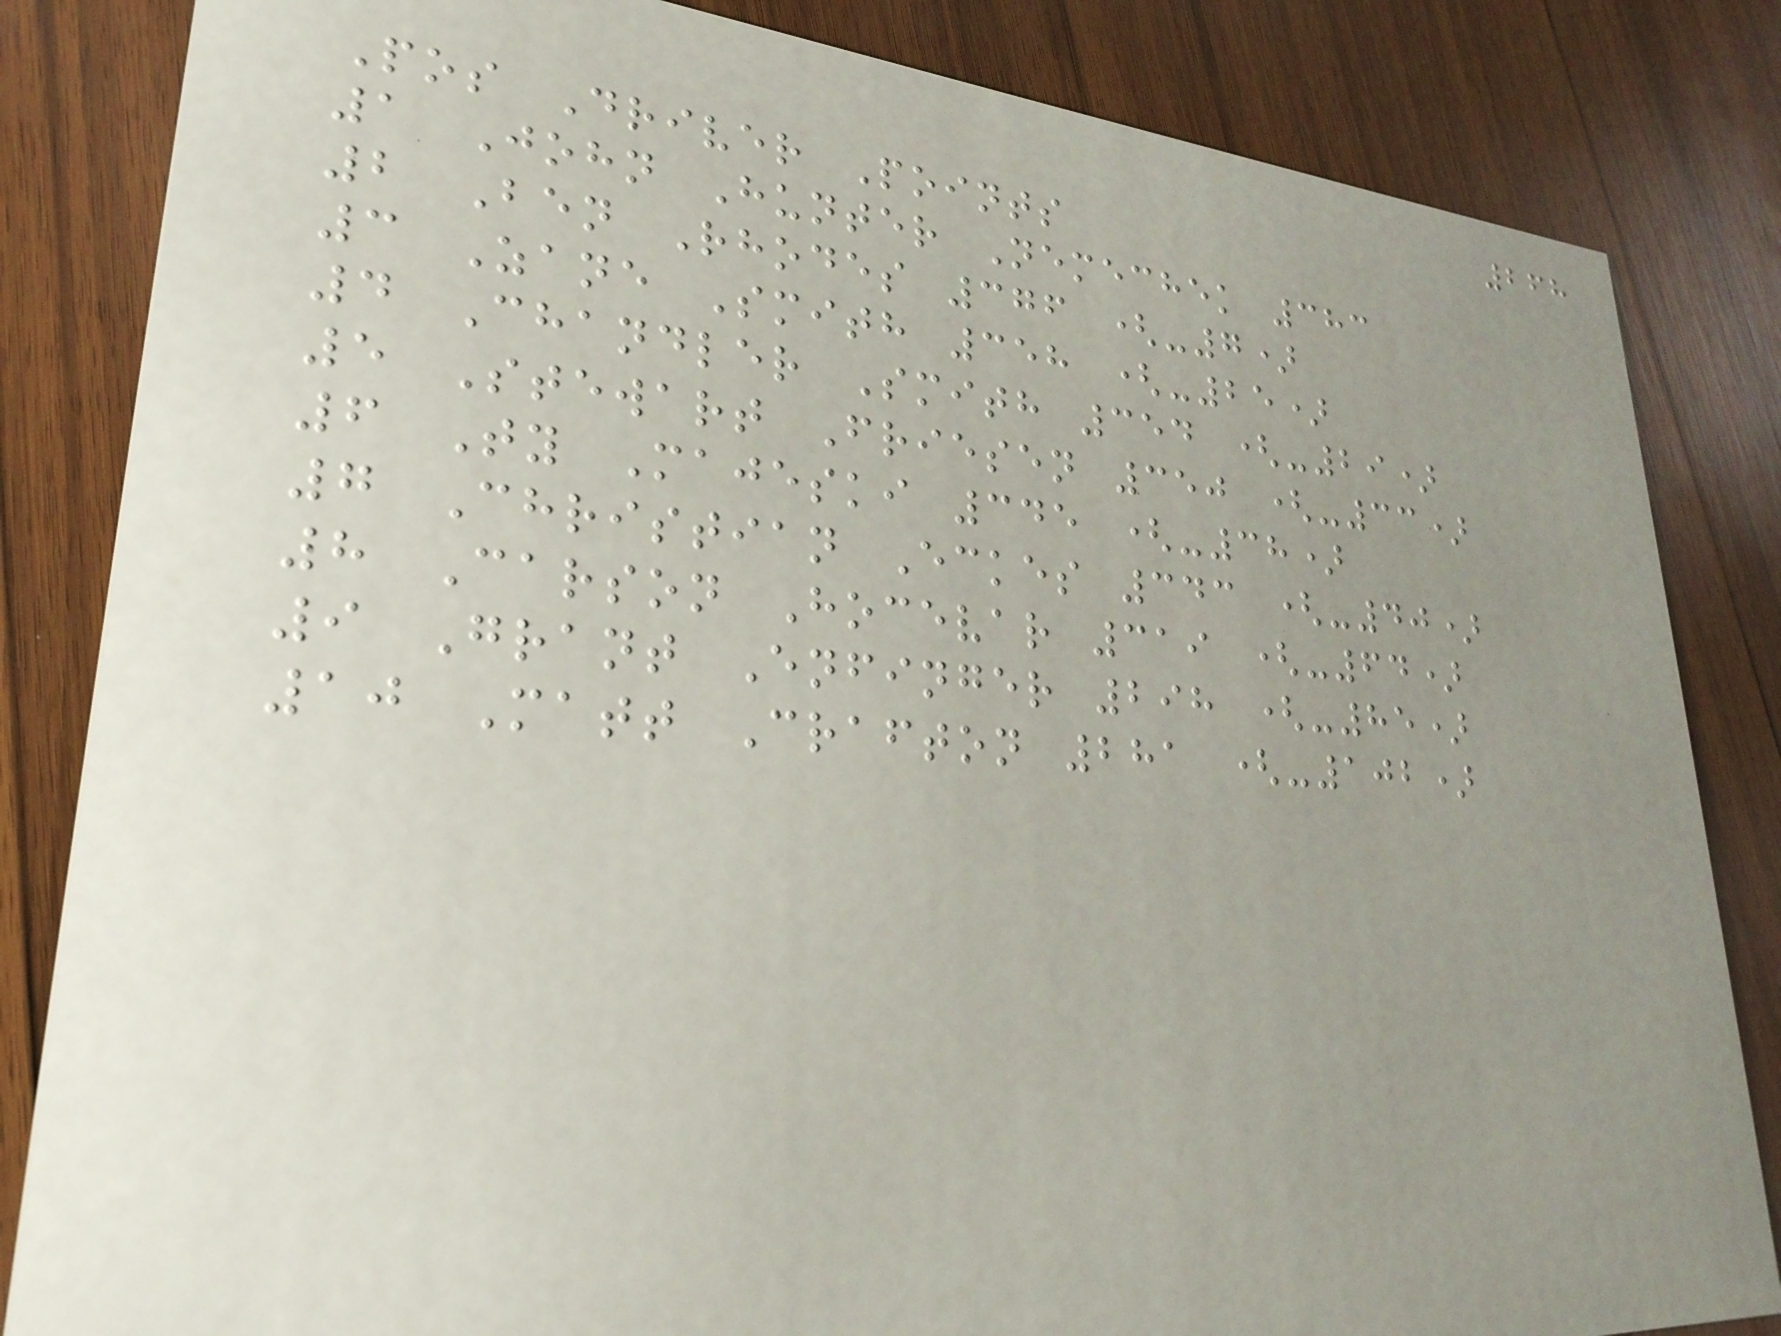268
Pos Driver Points
1 John Hunter Nemechek 383
2 Ben Rhodes 376 (-7)
3 Zane Smith 358 (-25)
4 Chandler Smith 354 (-29)
5 Stewart Friesen 350 (-33)
6 Ty Majeski 345 (-38)
7 Christian Eckes 343 (-40)
8 Carson Hocevar 319 (-64)
9 Grant Enfinger 298 (-85)
10 Matt Crafton 281 (-102)
